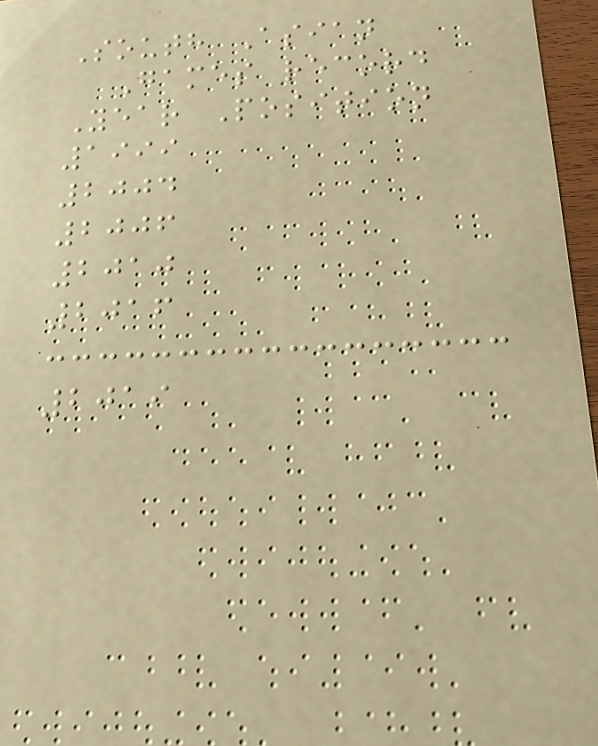South Asian
Games record
Year Position
1999
2004
2006
2010
2016
2019
